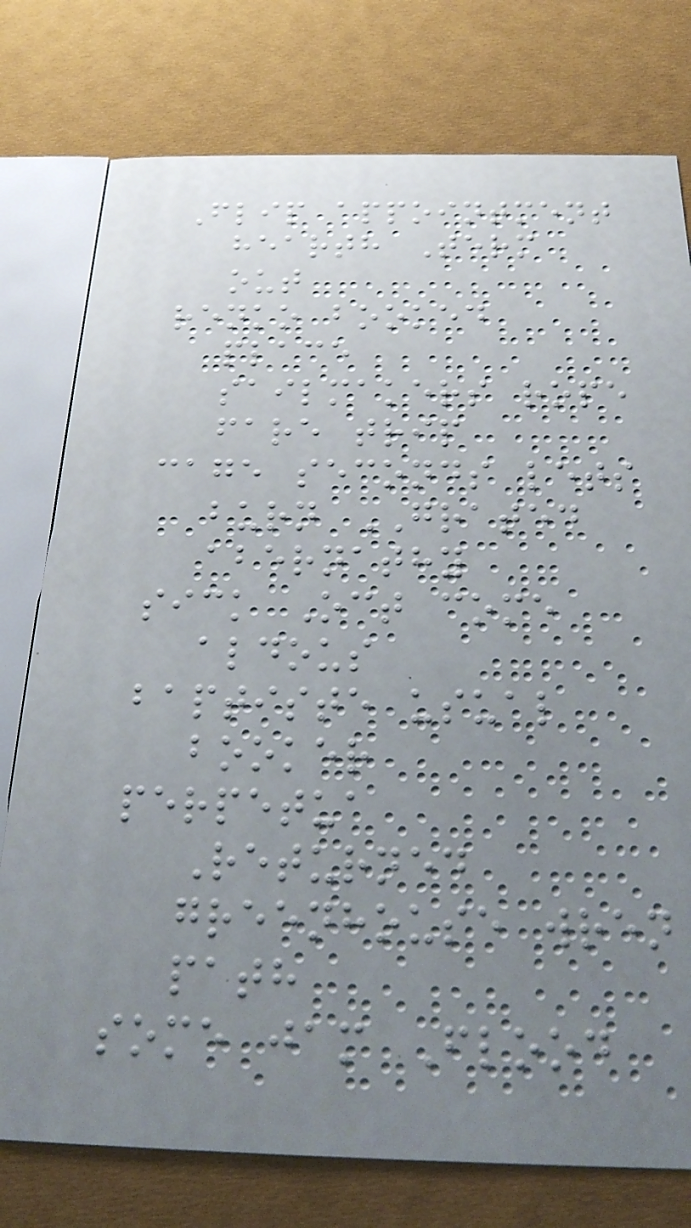Flip appointment
hearth Term
out
renko booked
place
sailmakers rope
fare trip
cage seconds lets
burn GRATED
abernathy
sick Oct come
aldous
baptiste usual
booker
perpetua
Returned
greenhouse wren
path
some jam Flood
